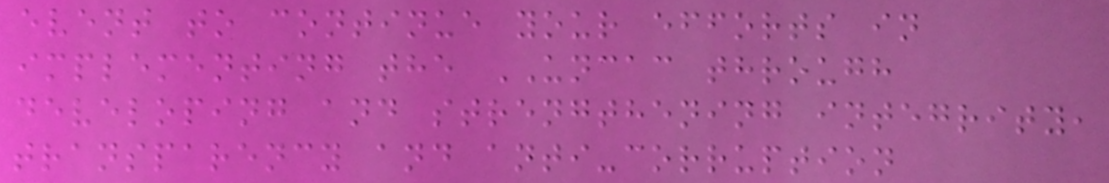event to continue your efforts in
implementing the UNCAC through
developing and strengthening integrity,
transparency and anti-corruption
